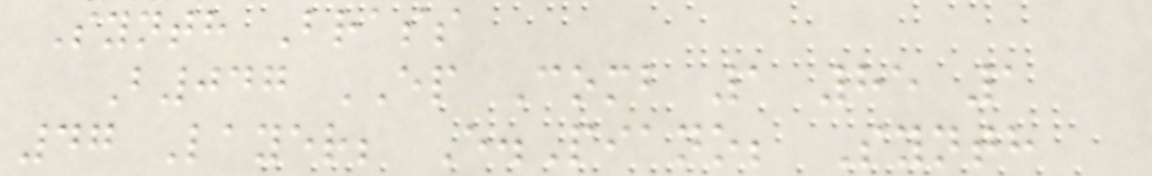Synth Brass
B047 EP Comb 1 85 1
47 Layer; E.Piano; Synth
